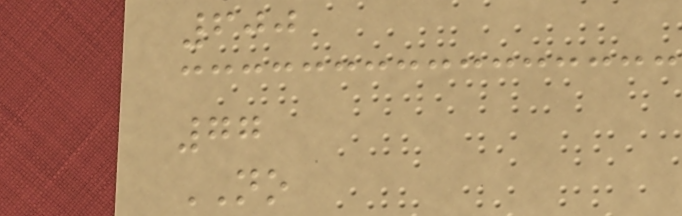600
77
NO
